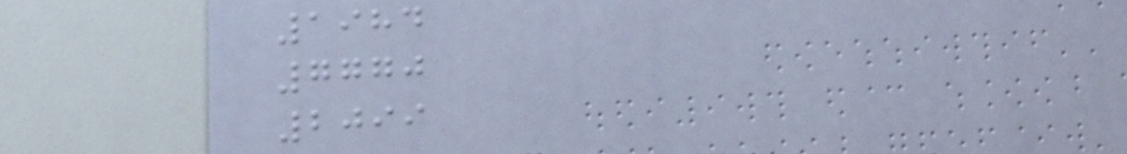1984
7770
2099
